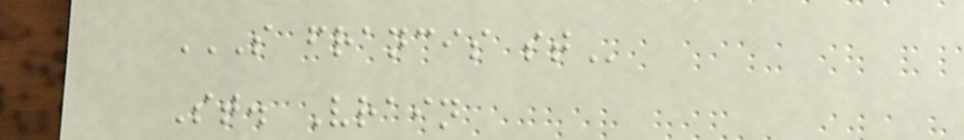S FRANCIS ST
St. Vrain
